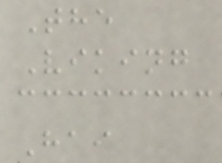The
Viking
Hai
